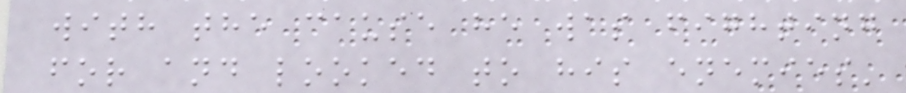with the cause he was fighting
for and looked to his enemies'
